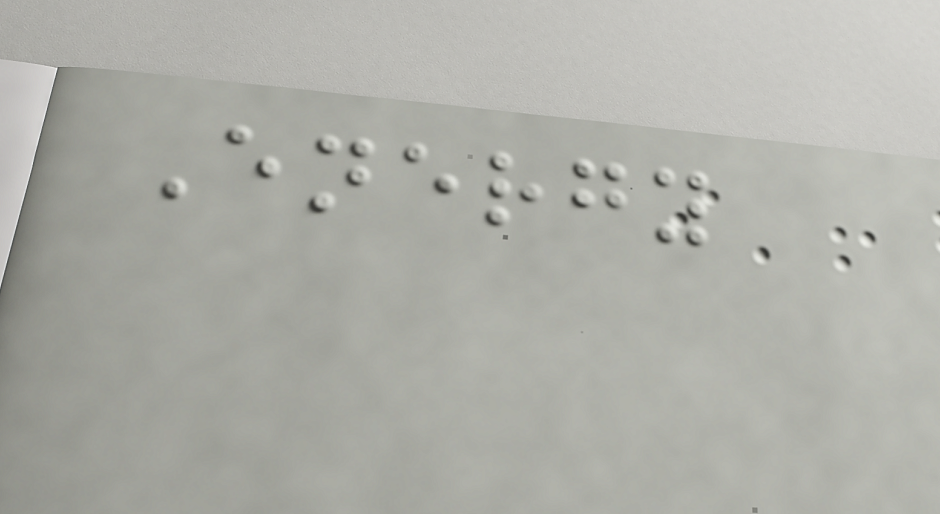Energy
